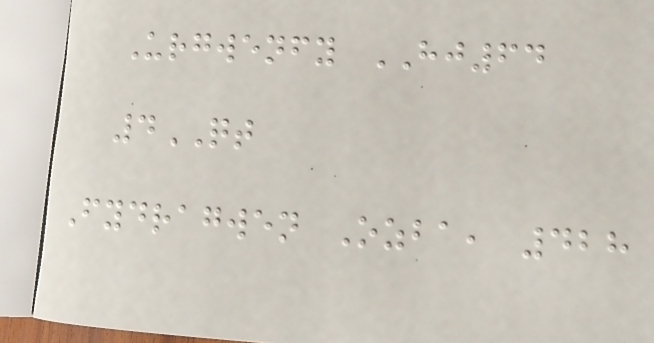Urgwenfy HJ64
4QT
Fydragwen Ozba, 428
